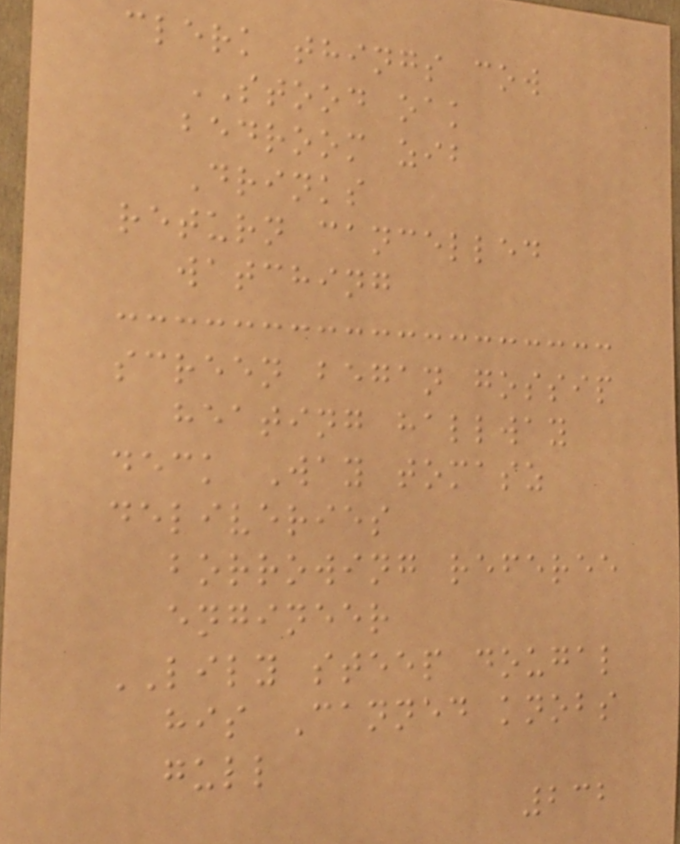clerk things cow
STOOD oak
bedroom zib
Drinks
return cancelled
watching
screen began gossip
heating hallway
deck Way tomasz
deliveries
borrowing referee
engineer
LILY steep dougal
his Canned knobs
gull
232
